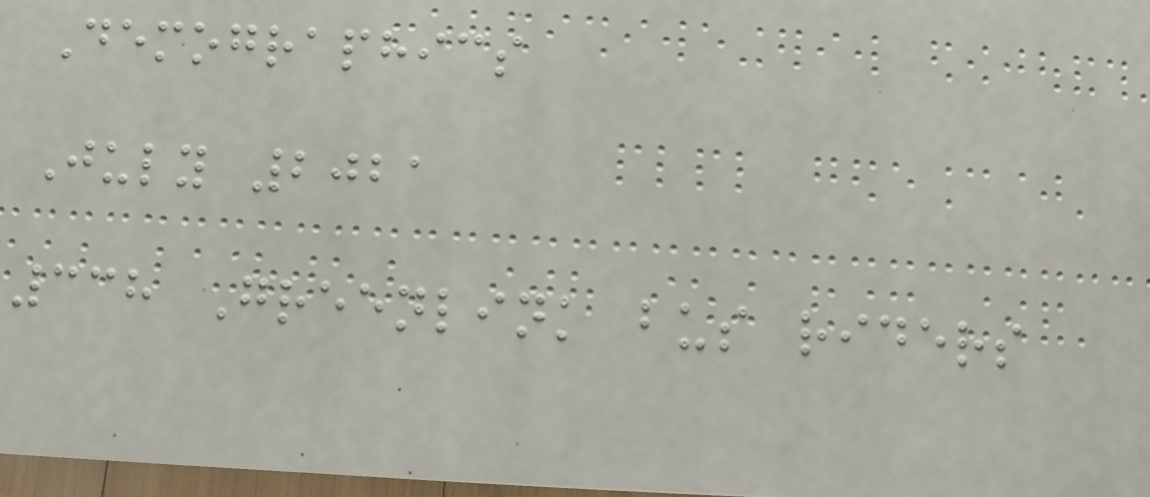Demographics
July 2021
338 Greenlink bus riders
